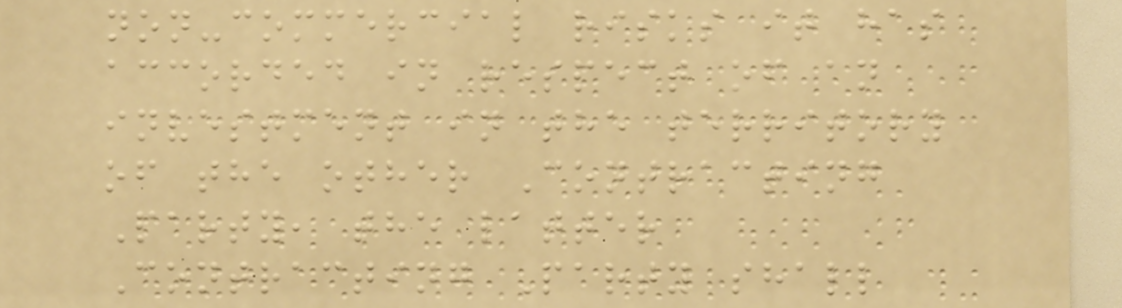non-commercial risks it has
accorded in respect of an
investment in the territory
of the other Contracting
Party, the latter
Contracting Party shall
